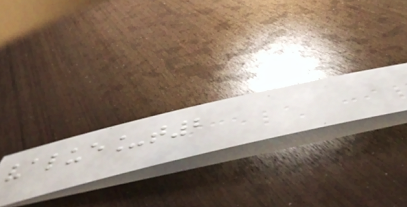value_t2
